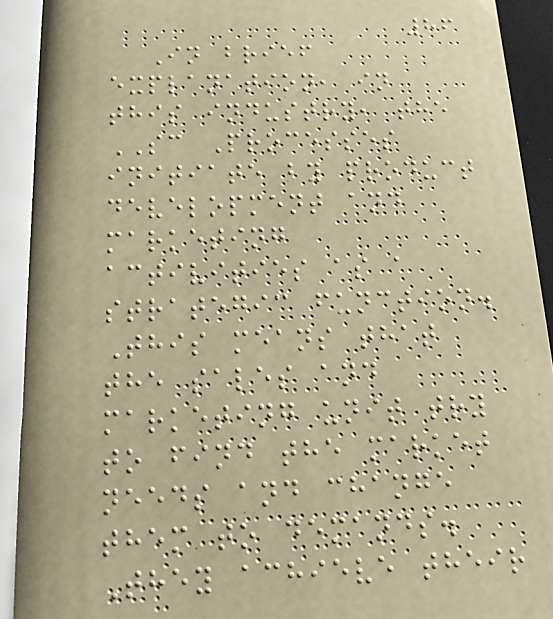86
In brief
explanation, in
this industry, the
SC Processes
initiate by product
development and
marketing
activities as a
strategic function.
This means that
the sales and
marketing unit try
to find the market
needs and change
them to demands.
They achieve their
